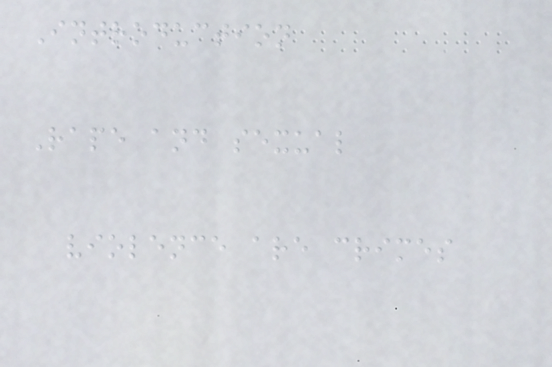Introduction
Rape and sexual
violence are crimes
